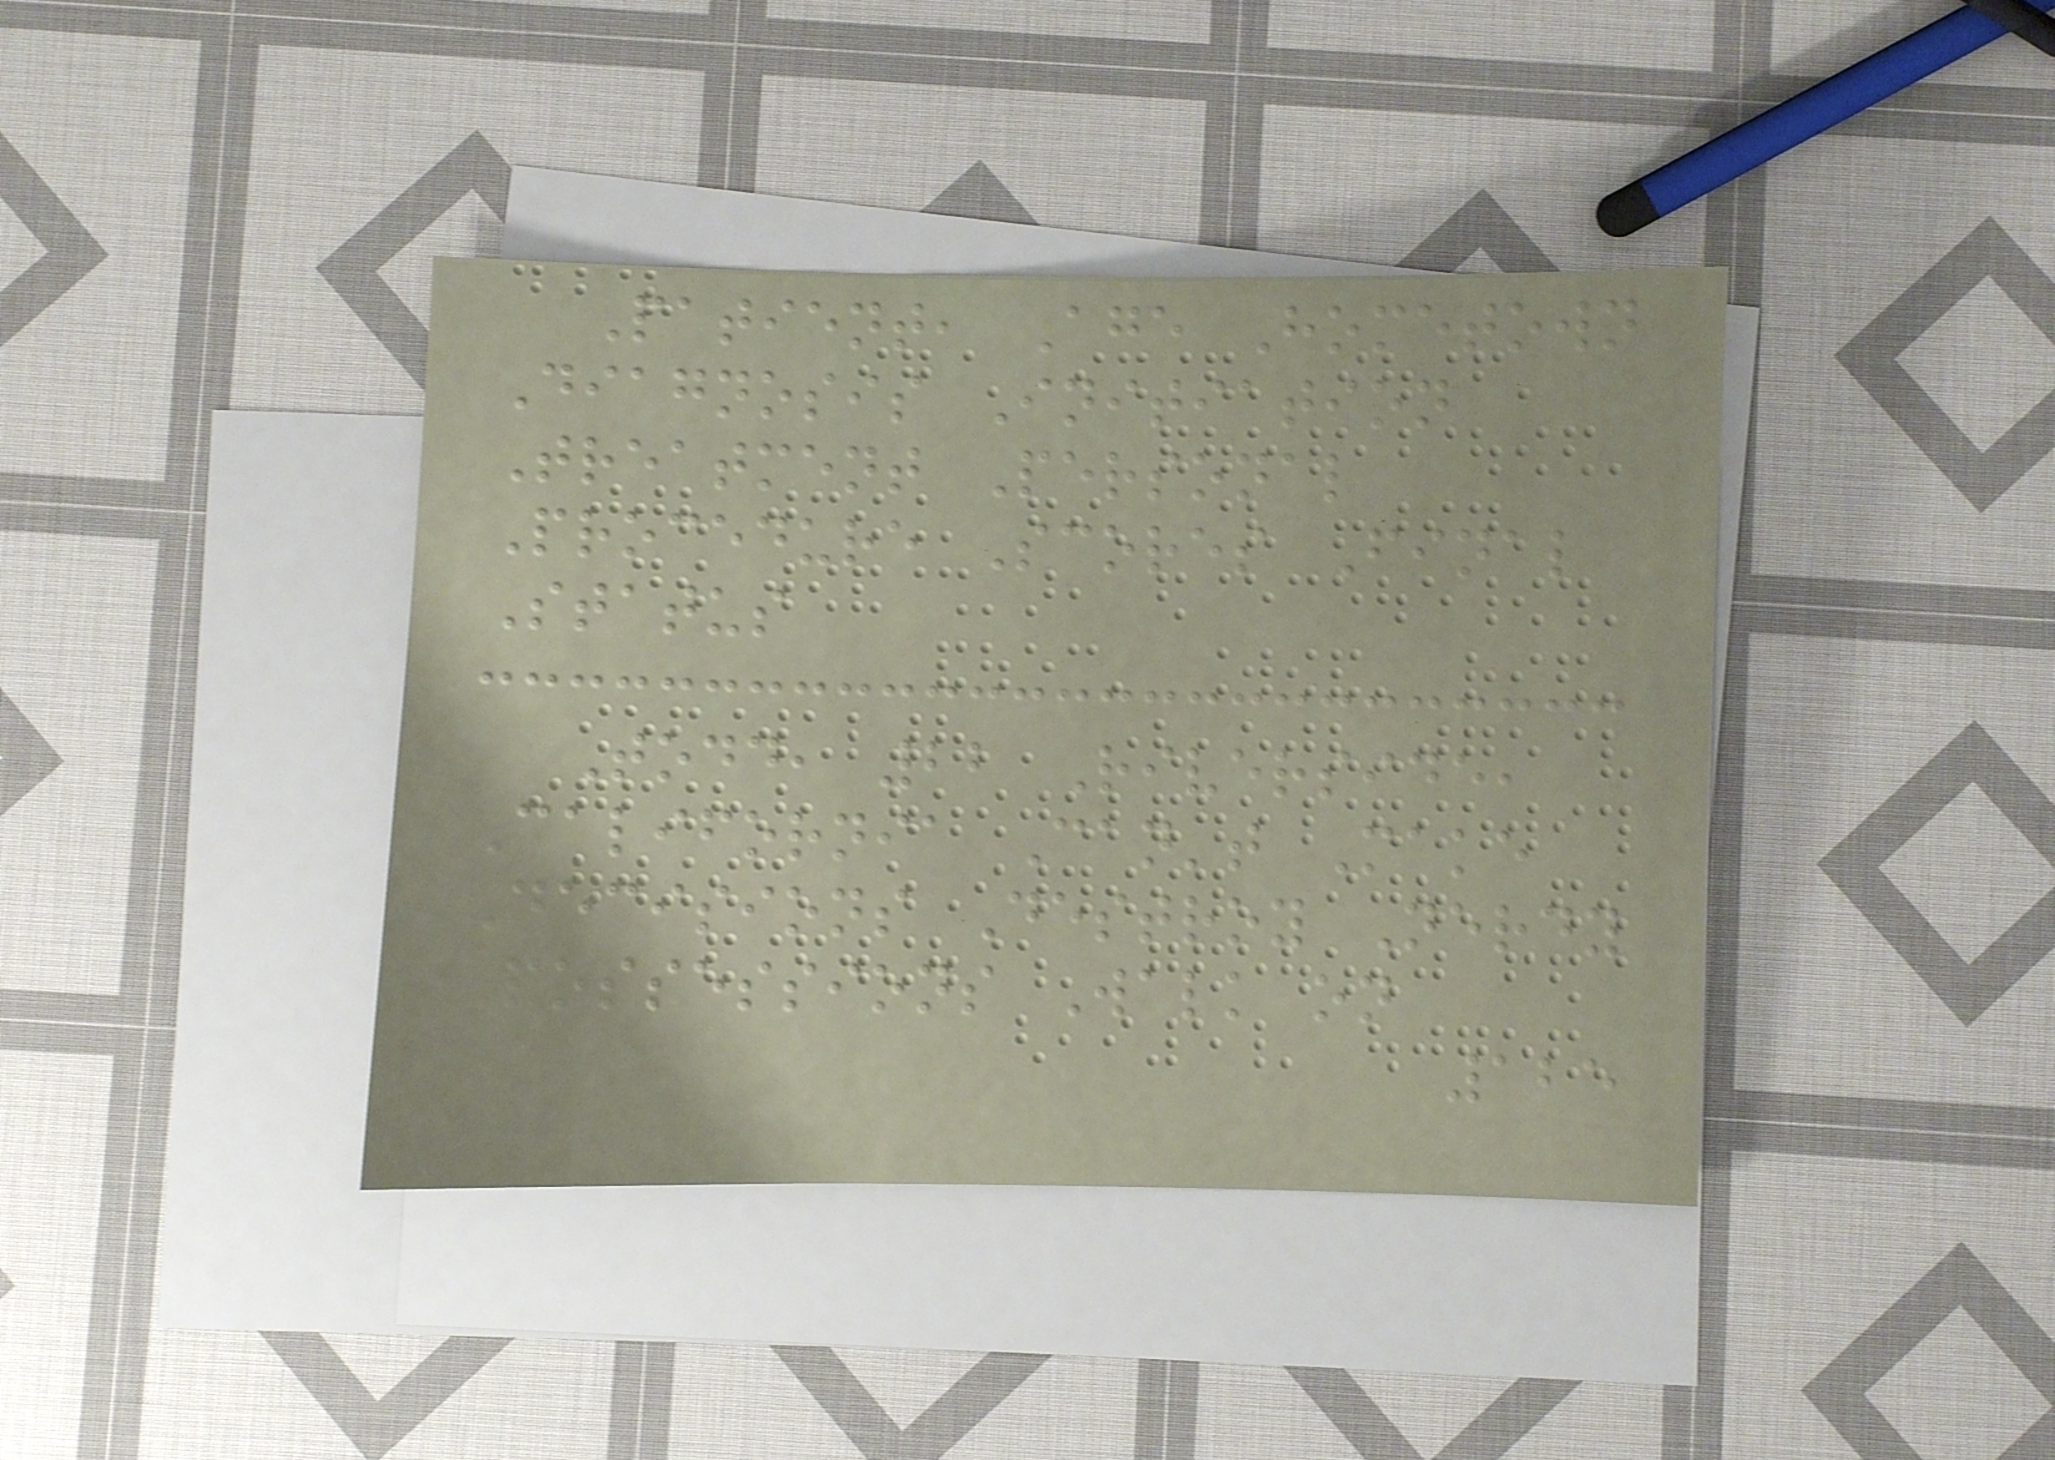Patient, Age Hometown
Diagnosis Initiation
Treatment Personal
Procedure Scores Final
Status
Todd, 22 Riverside,
California Can't Make
Decisions Destroy Nerdy
Possessions Walk on
125
